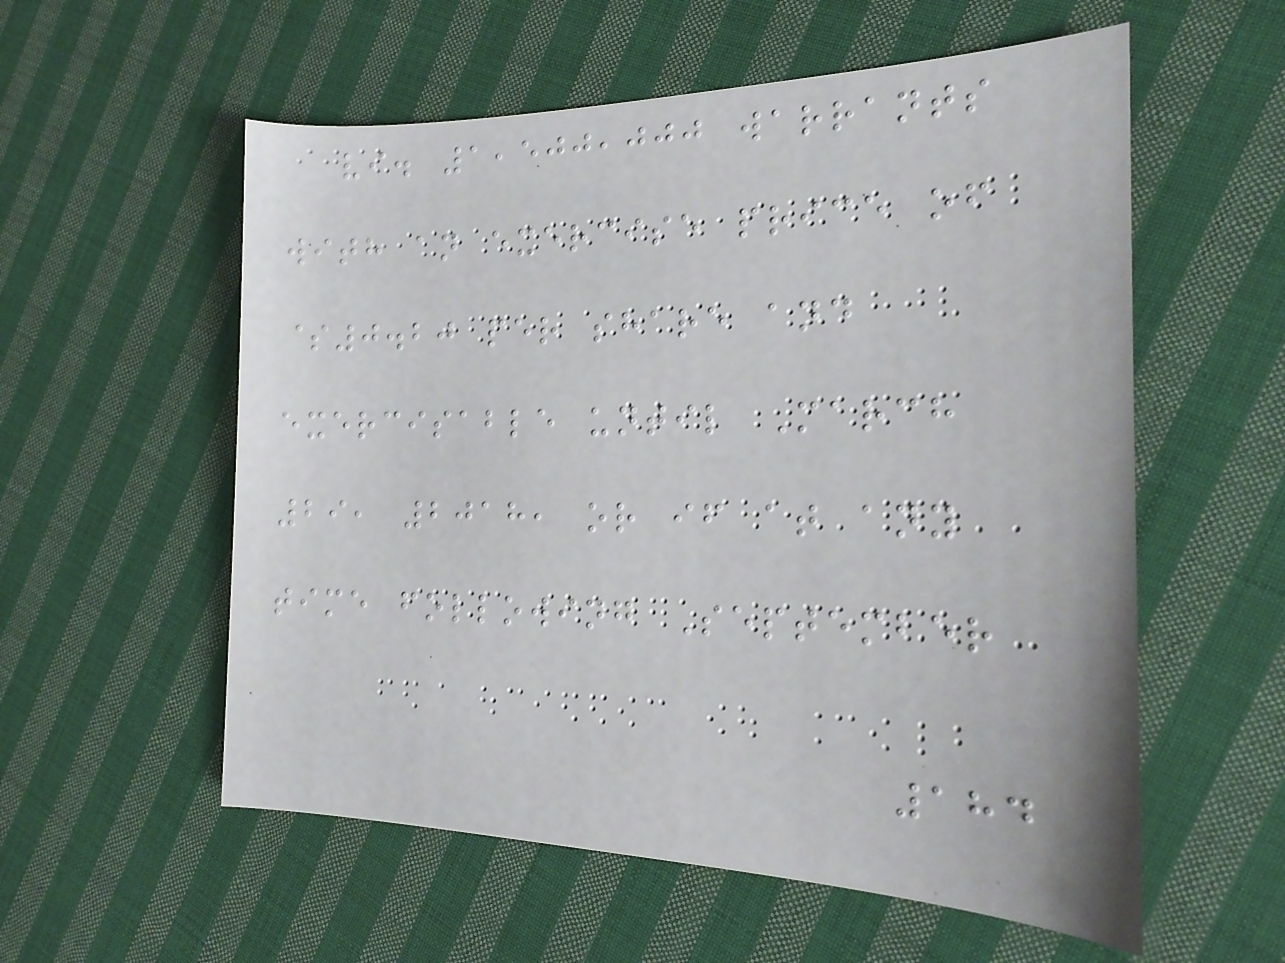vi. 1,500,000 warrants
with an exercise price of
$0.20 per share and
exercisable until March
29, 2018, or if at any
time following September
184
